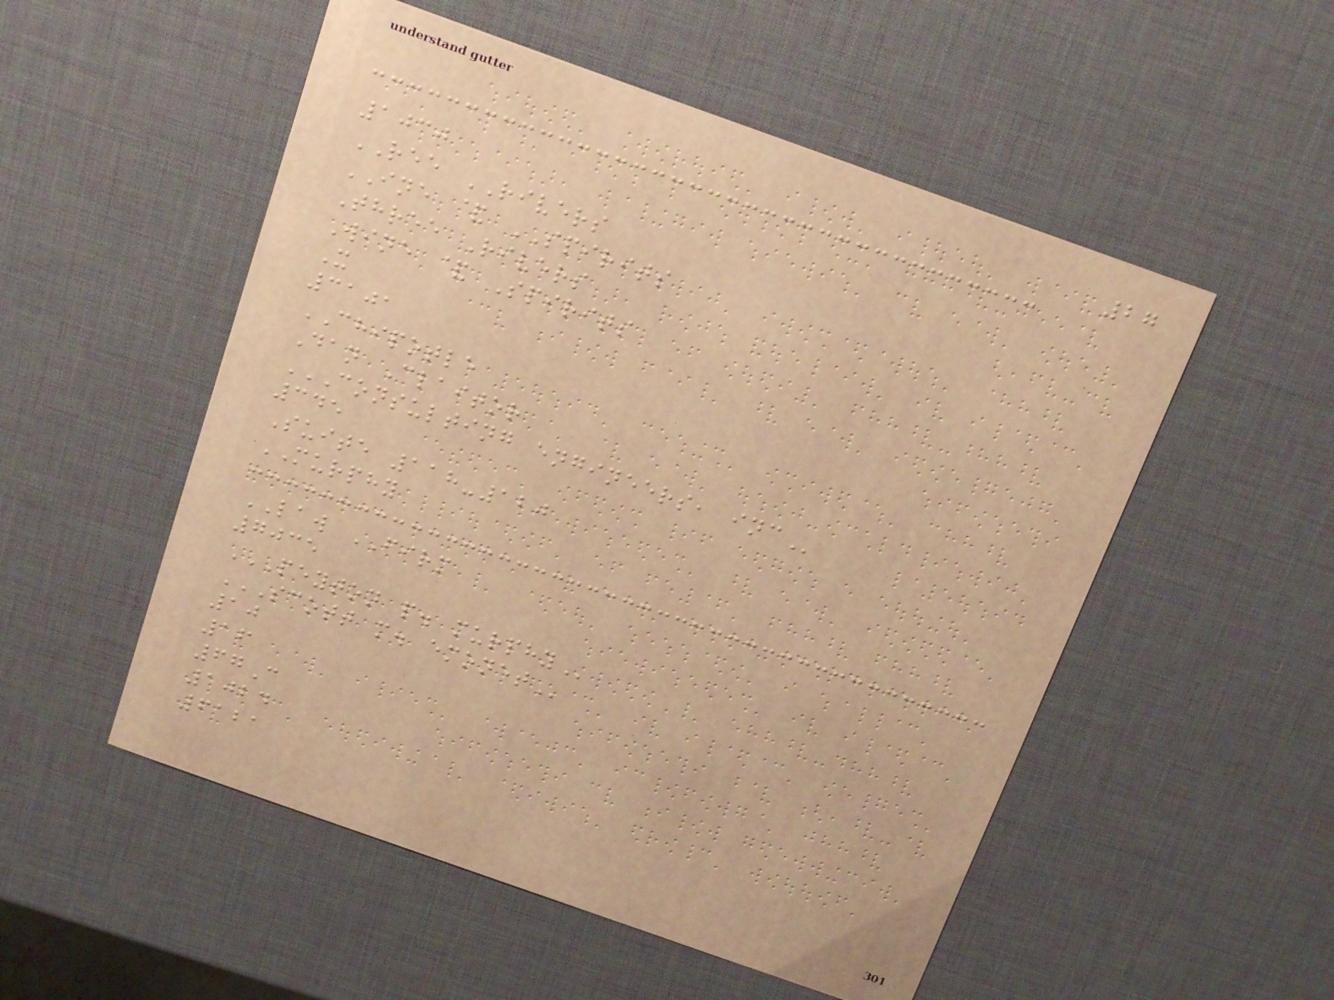27
1030
REE RIVERS
INE & SPIRITS
Three Rivers
Wine & Spirits
X
3101
CHIPOTLE
Dan Claitor
CONSULTING ENGINEERS, INC
345
Suite 118-120
MURPHY
LAW FIRM
7035
PEYTON P. MURPHY
SCOTT M. EMONET
10
16
67C
1024
6121
